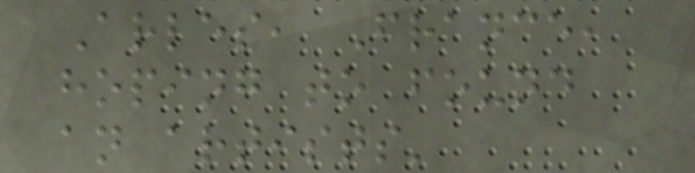Arles, France,
hoping to found
an artists'
